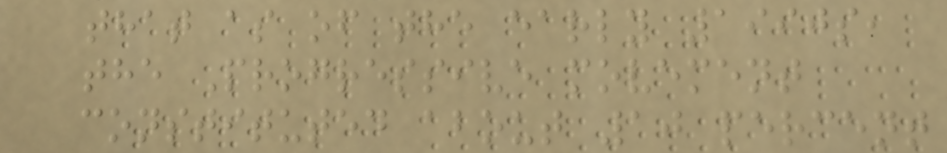that as of the early 1990s,
the Progressive movement
constituted about 10 percent
